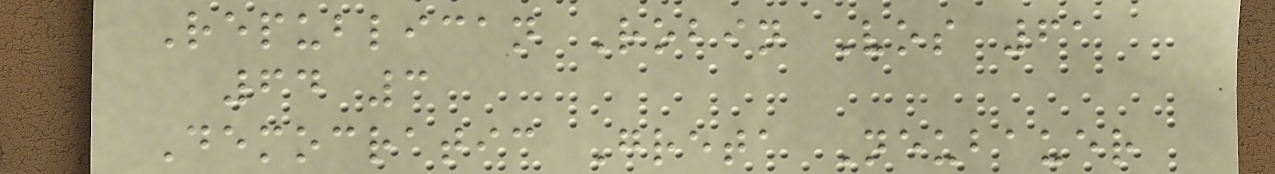Republican Robin Vos 61
64 3
Democratic Greta Neubauer
